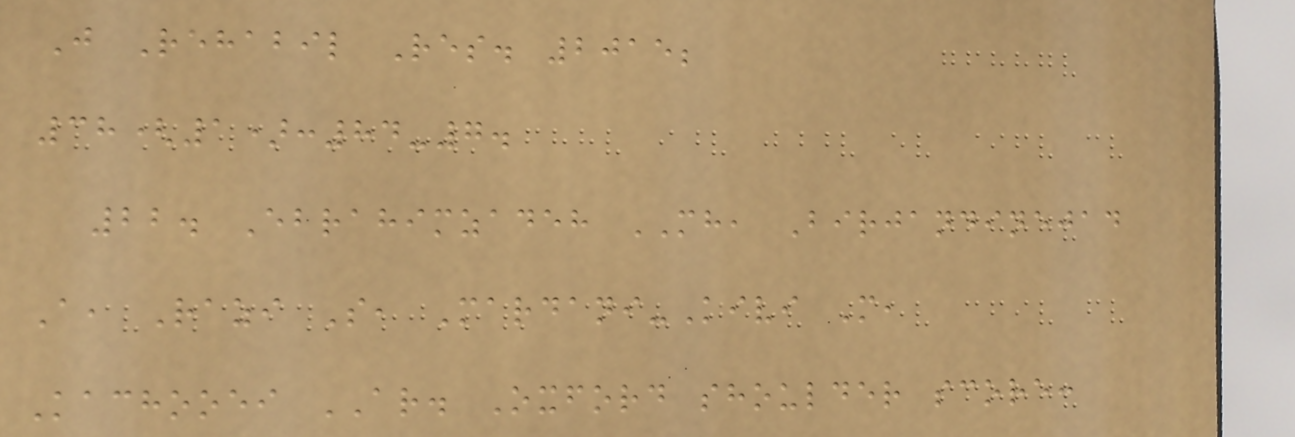J Rehabil Res. 2015;
38(1):84-7.
22. Ebrahimzadeh MH, Birjandinejad
A, Razi S, Mardani-Kivi M,
Kachooei AR. Oxford shoulder score:
